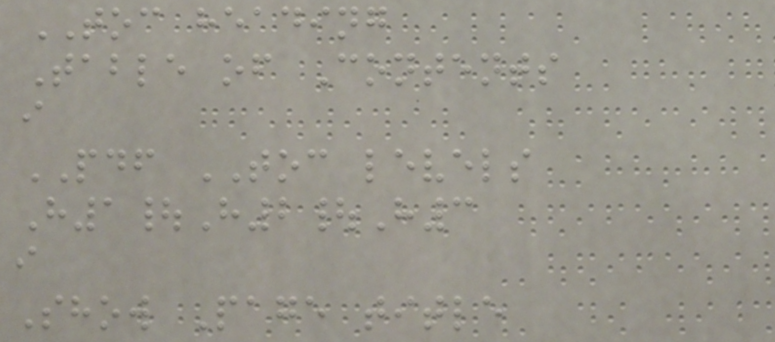TOC heading
Table of Contents
i
PDF TOC levels
H1|H2|H3
i
Show Page title
